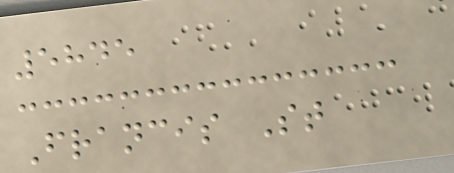5845
Francis St
